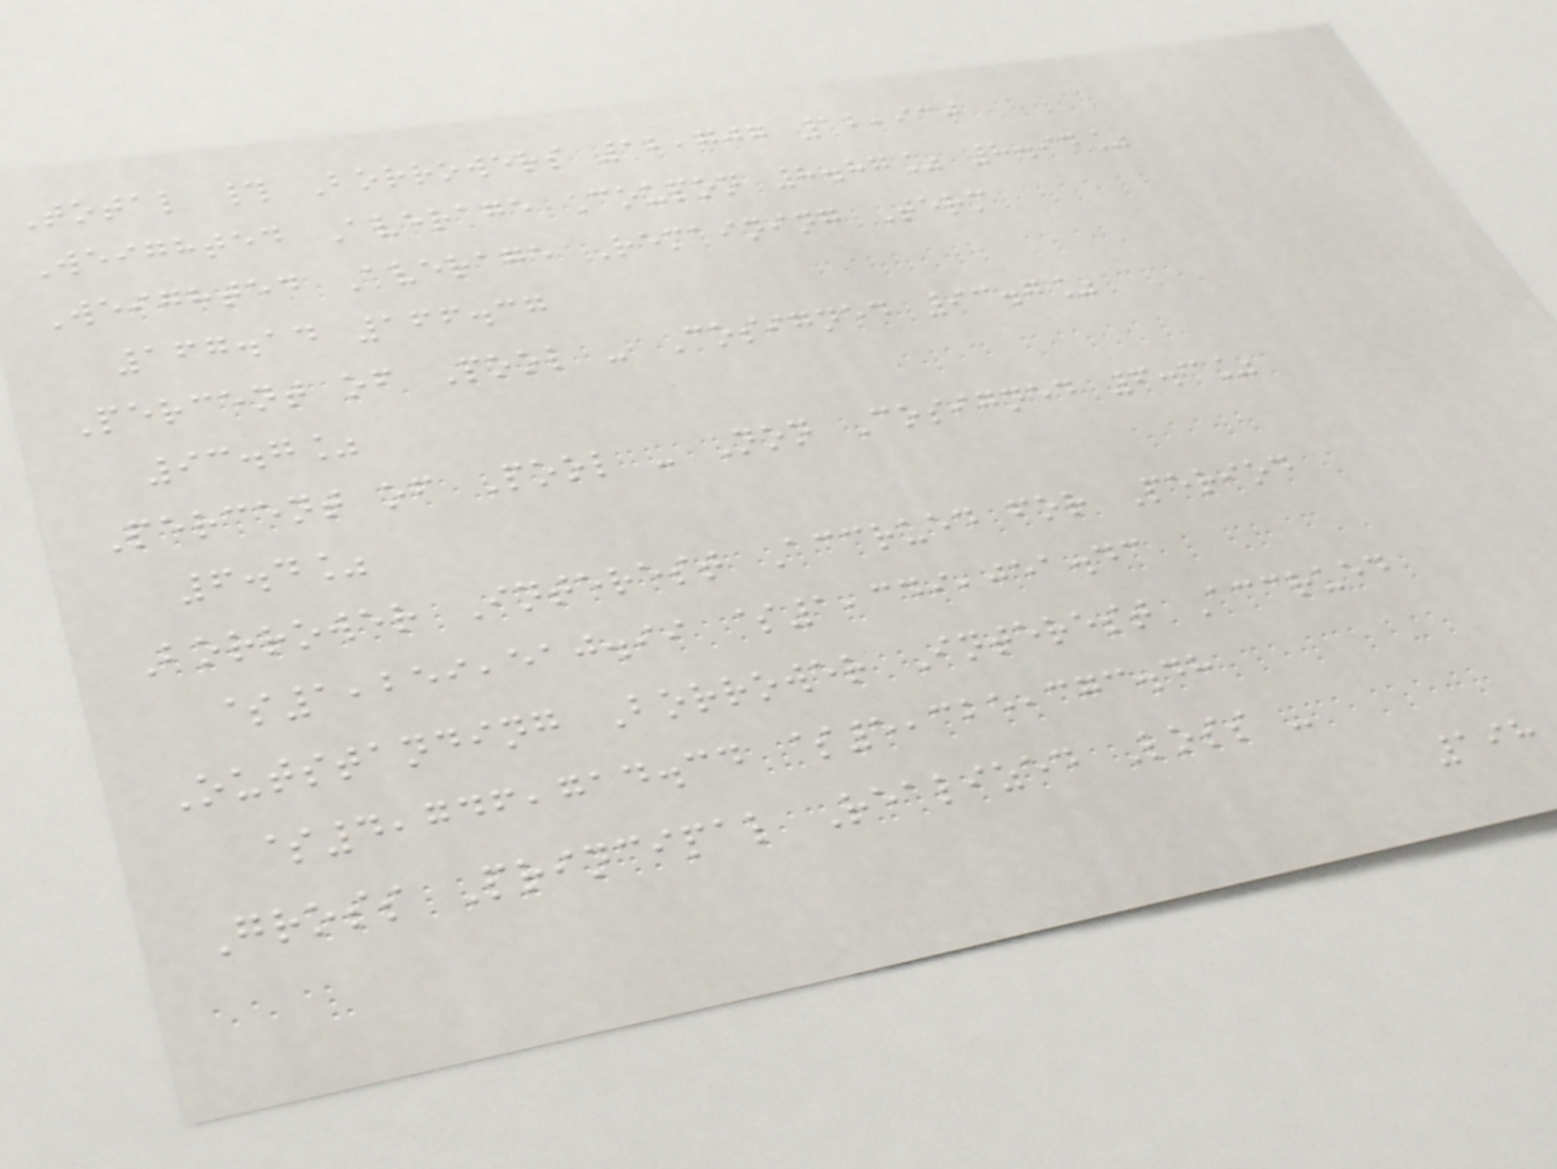Total # Borrowers 12,707 12,930
Weighted Average Coupon 8.87% 8.94%
Weighted Average Remaining Term
167.14 166.37
Percent of Pool - Cosigned 93.7%
93.7%
Percent of Pool - Non Cosigned 6.3%
6.4%
Borrower Interest Accrued for Period
$1,259,510.99 $1,349,051.43
Outstanding Borrower Interest Accrued
$4,746,714.34 $5,325,373.48
Gross Principal Realized Loss -
198
